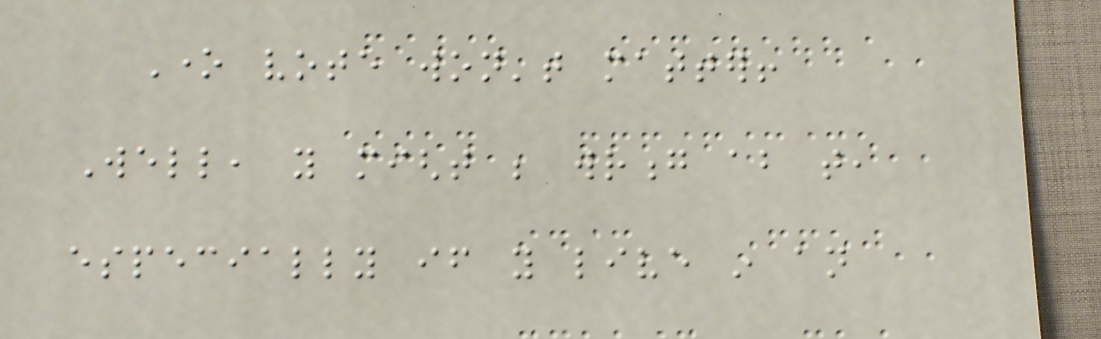One vote won't matter!
Well, you might be wrong about that,
especially if you live in an
